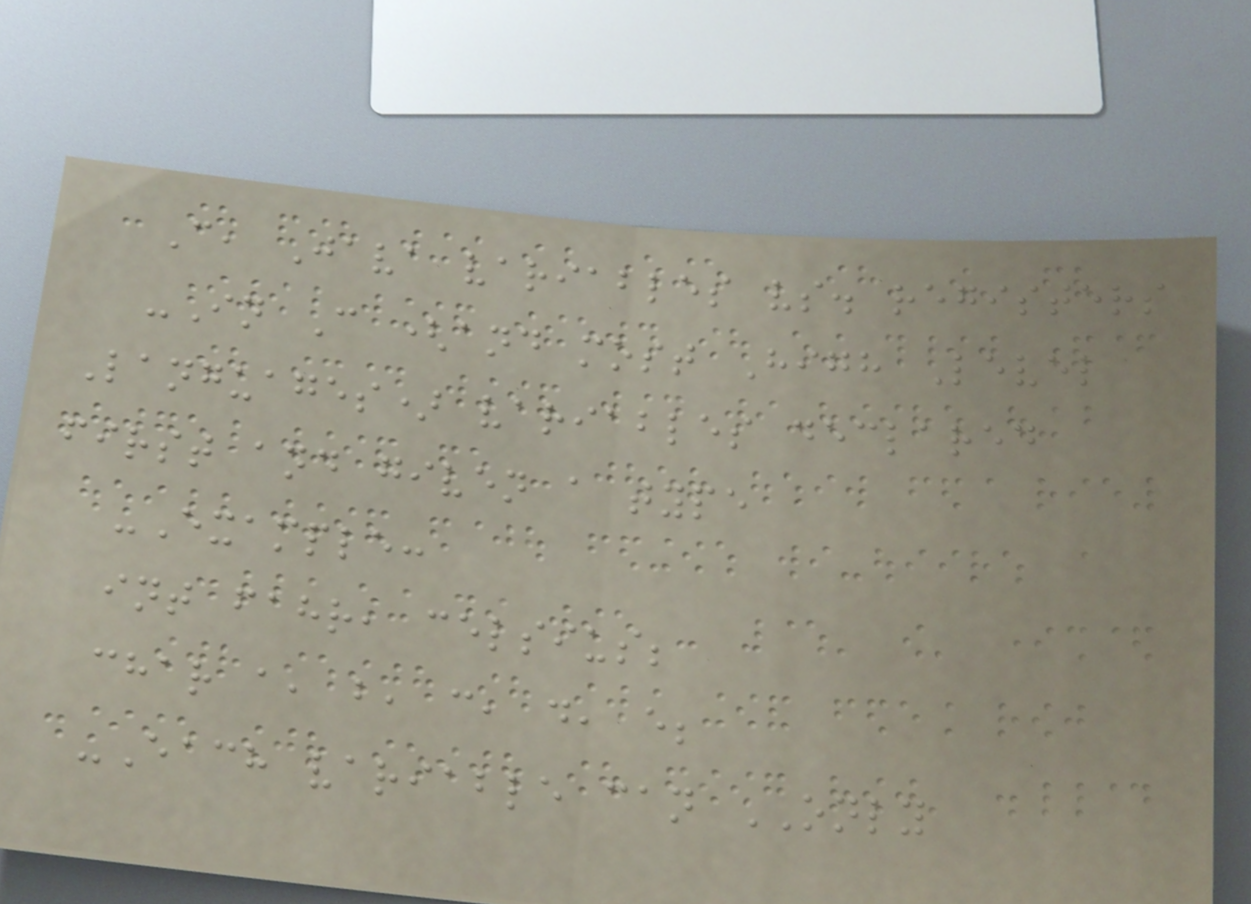C, Java variables vs. registers
-In C (and most High Level
Languages) variables declared
first and given a type
-Example:
int fahr, celsius;
char a, b, c, d, e;
-Each variable can ONLY
